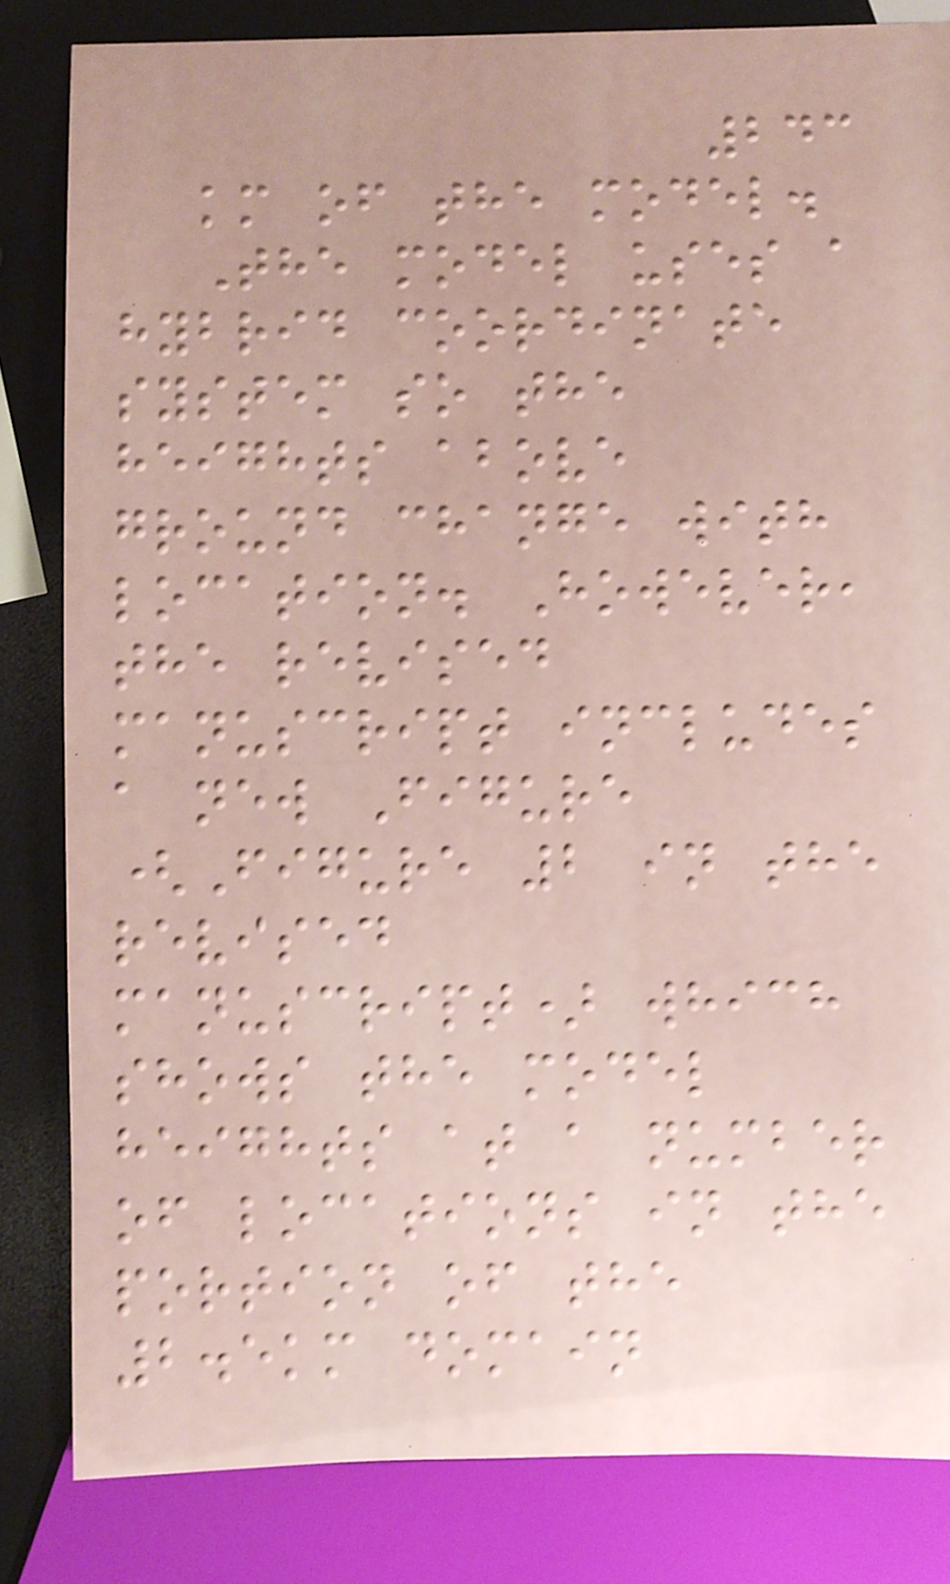243
km of the model.
The model uses a
hybrid coordinate
system so the
heights above
ground change with
location. However,
the revised
manuscript includes
a new Figure
(Figure 2 in the
revised
manuscript) which
shows the model
heights at a number
of locations in the
portion of the
2.5km domain
